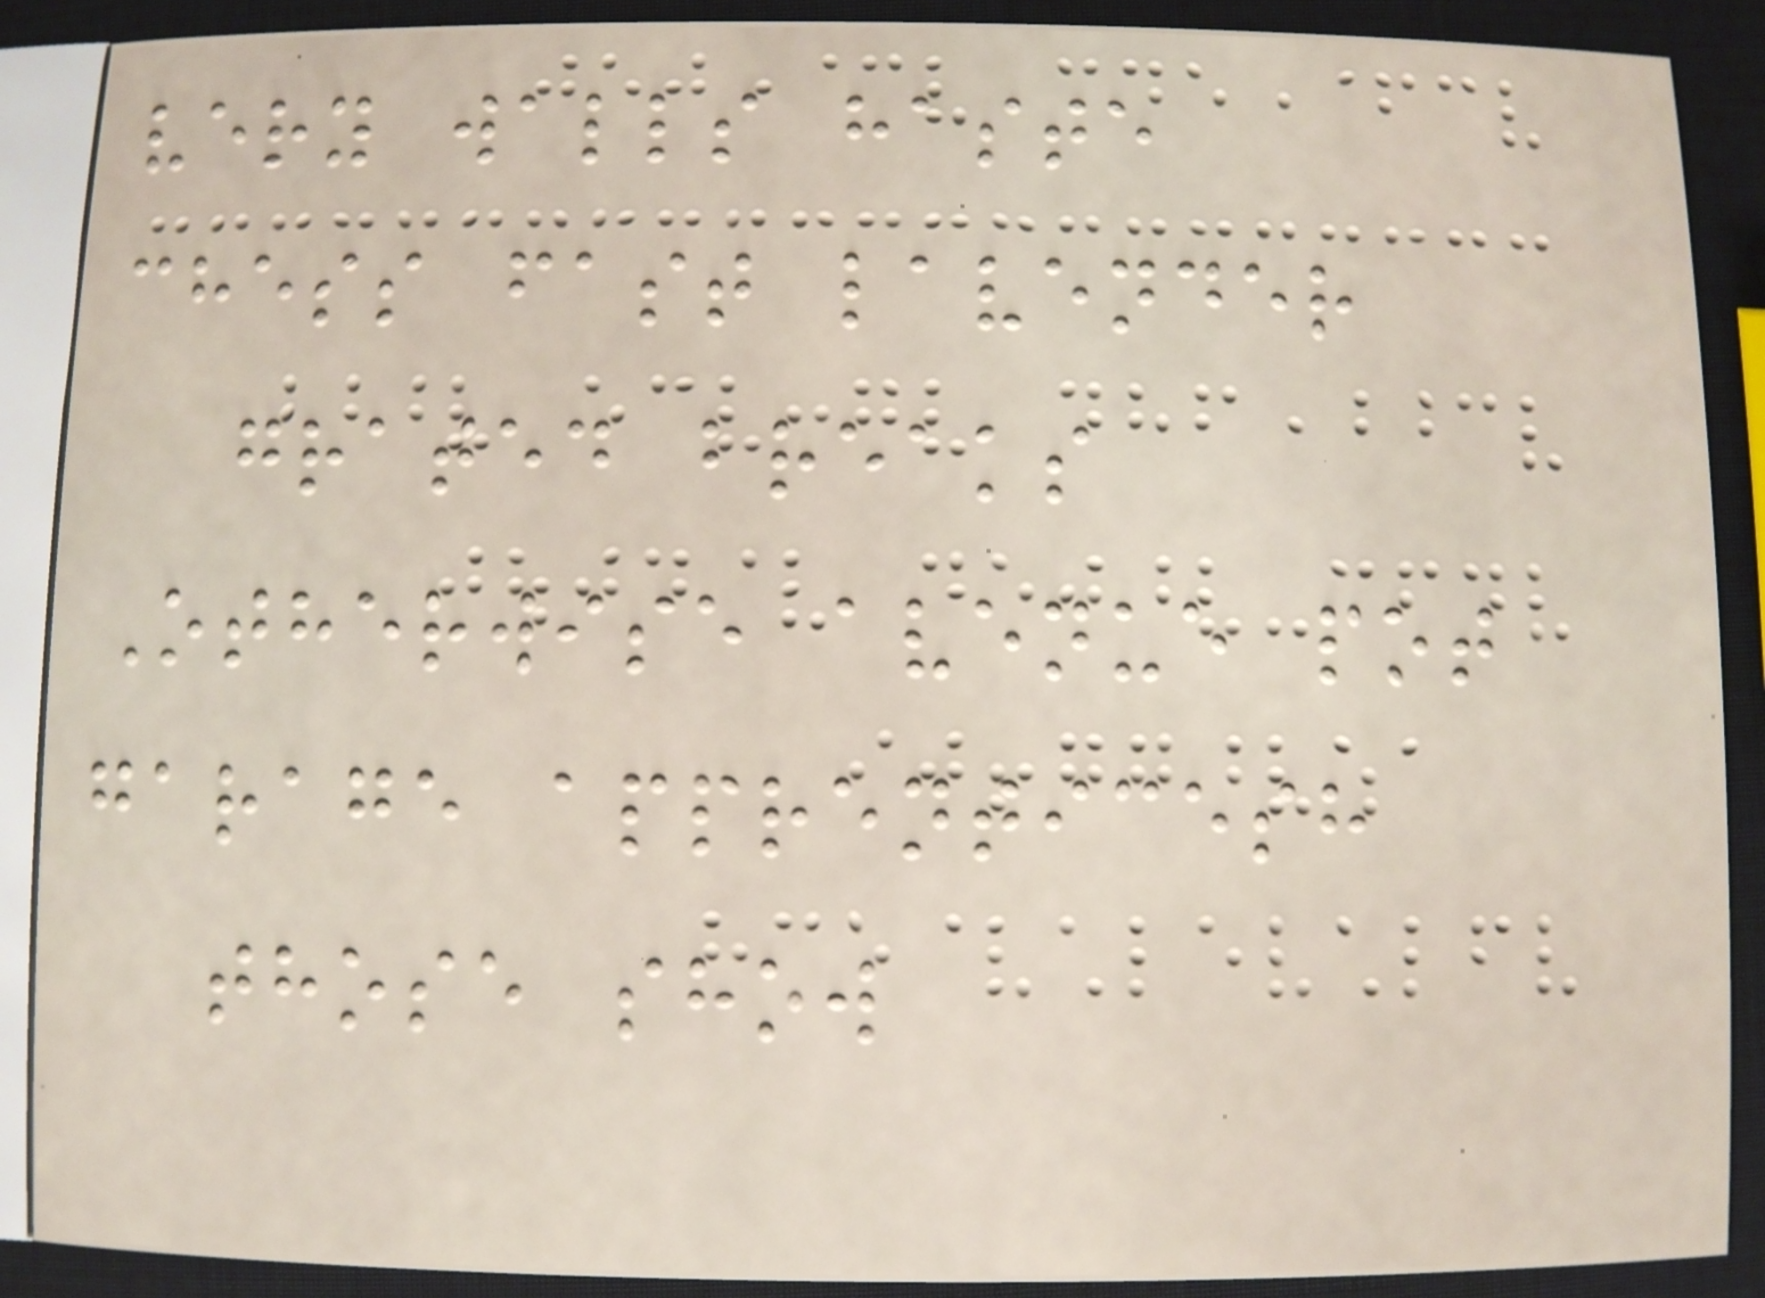very walls haste
chess fast lavender
grated breaks
Otherwise avenue pot
garage apprenticesh
those show
